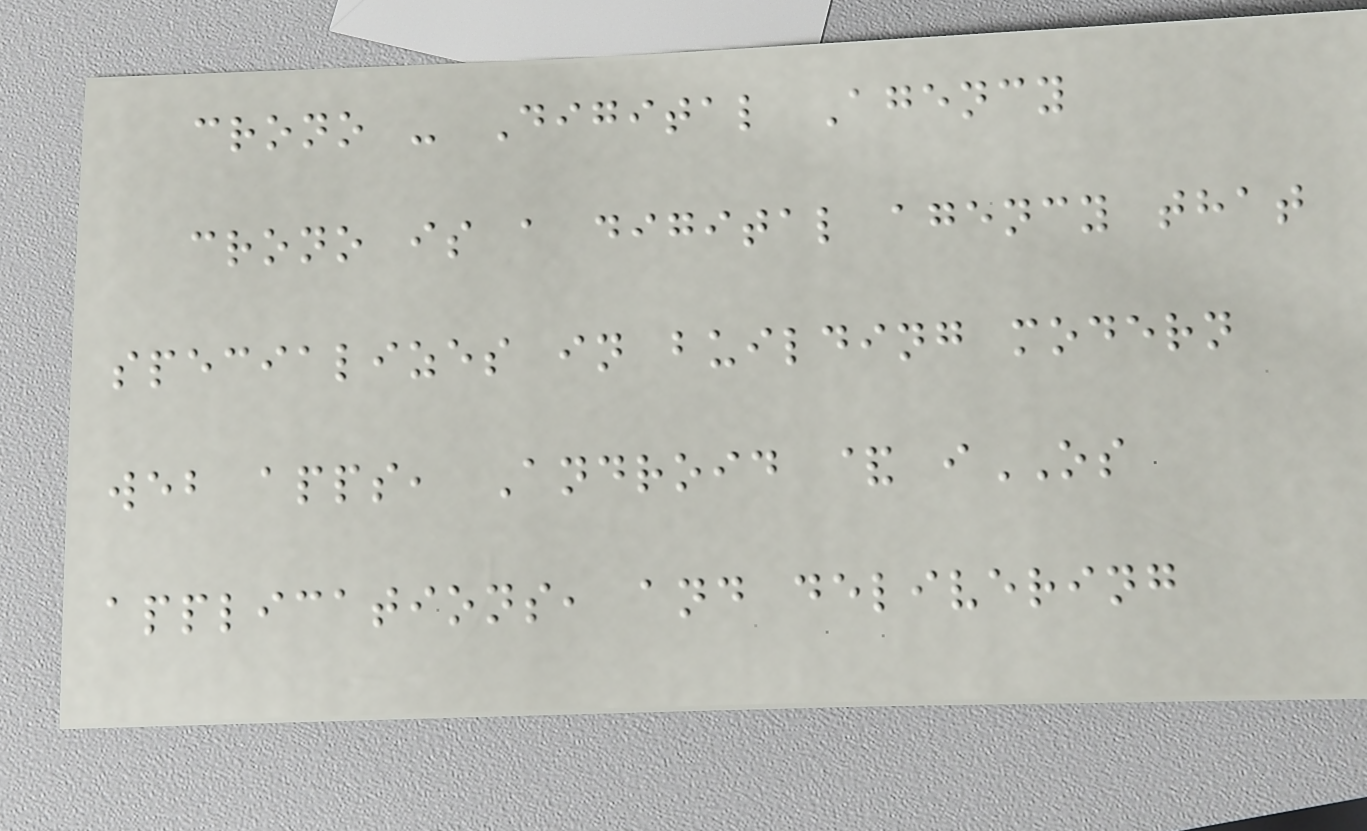crono - Digital Agency
crono is a digital agency that
specializes in building modern
web apps, Android & iOS
applications, and delivering
